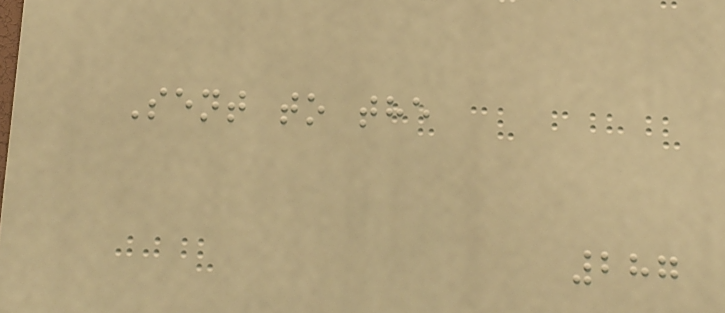Sent to the
287
